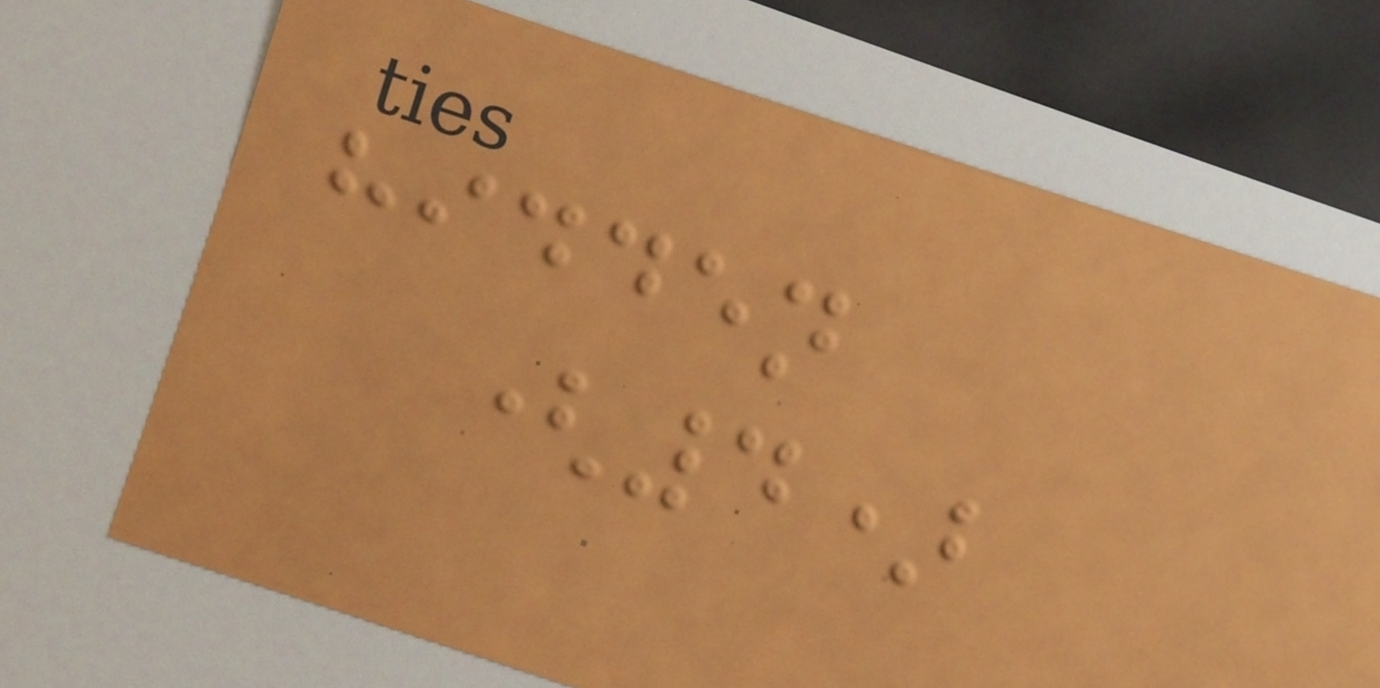hidden
(4)
